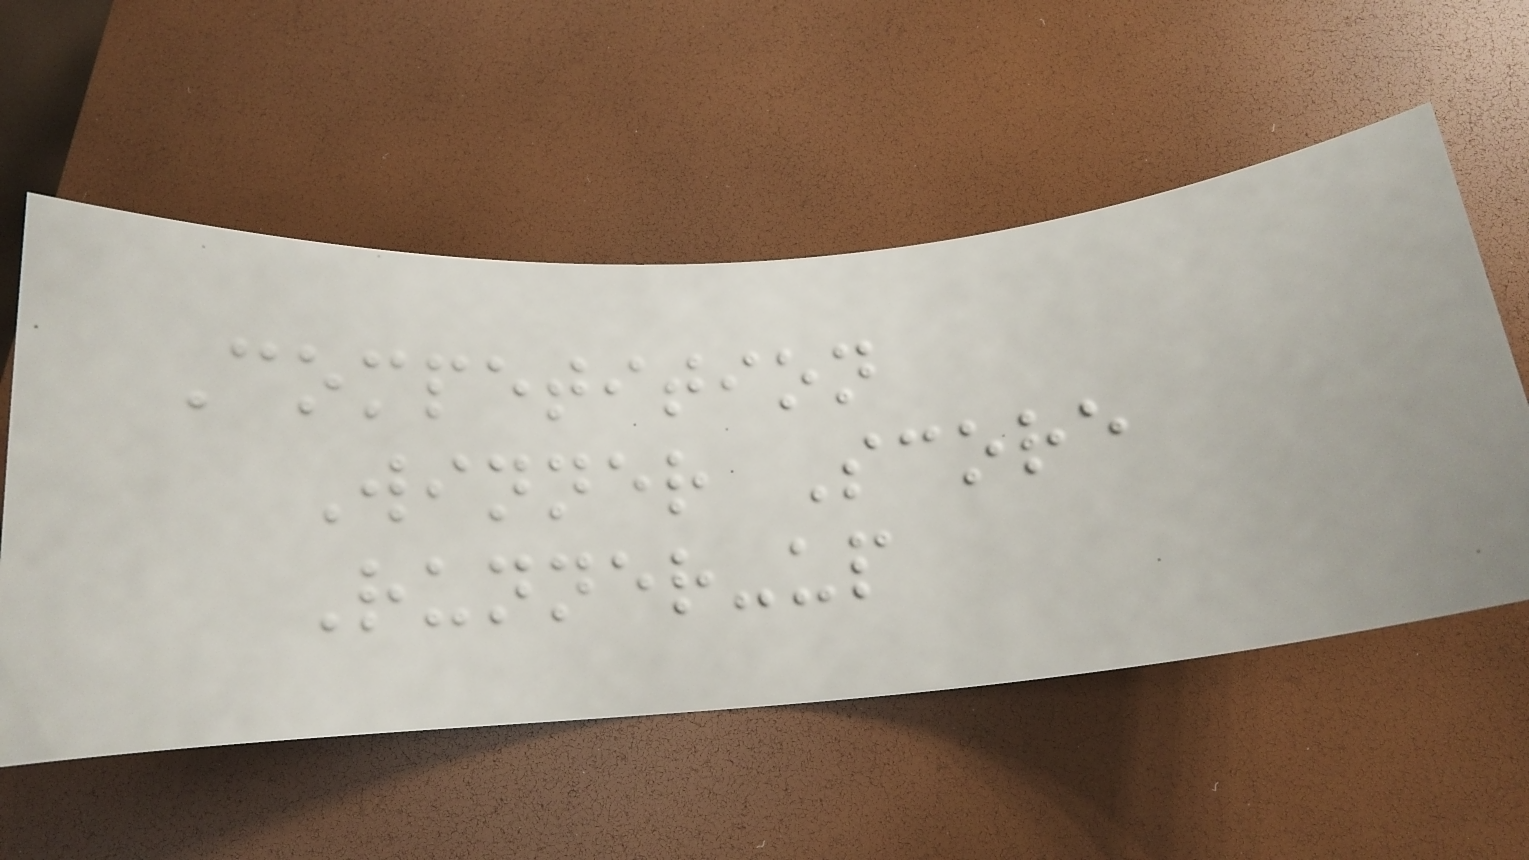Competition
Winner Score
Runner-up
